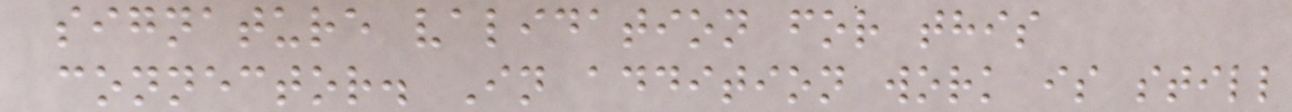signature validation for this
connector. In addition work is still
